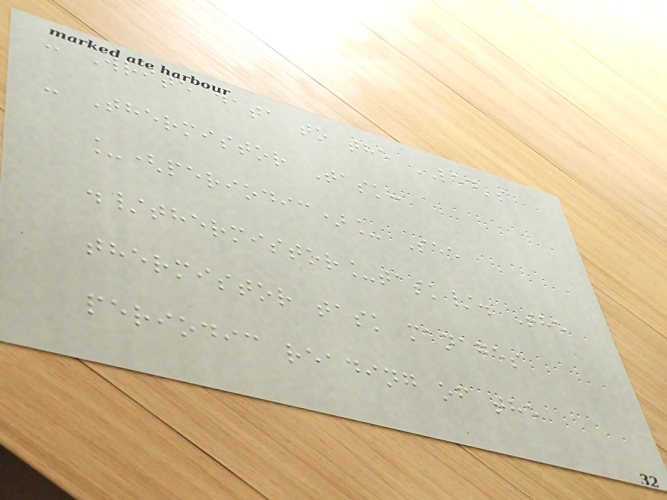- Write data to the LED's
- Thermistor Task:
_(periodic)_ See
./thermistor_task/. The
thermistor task manages
periodic reading of the
